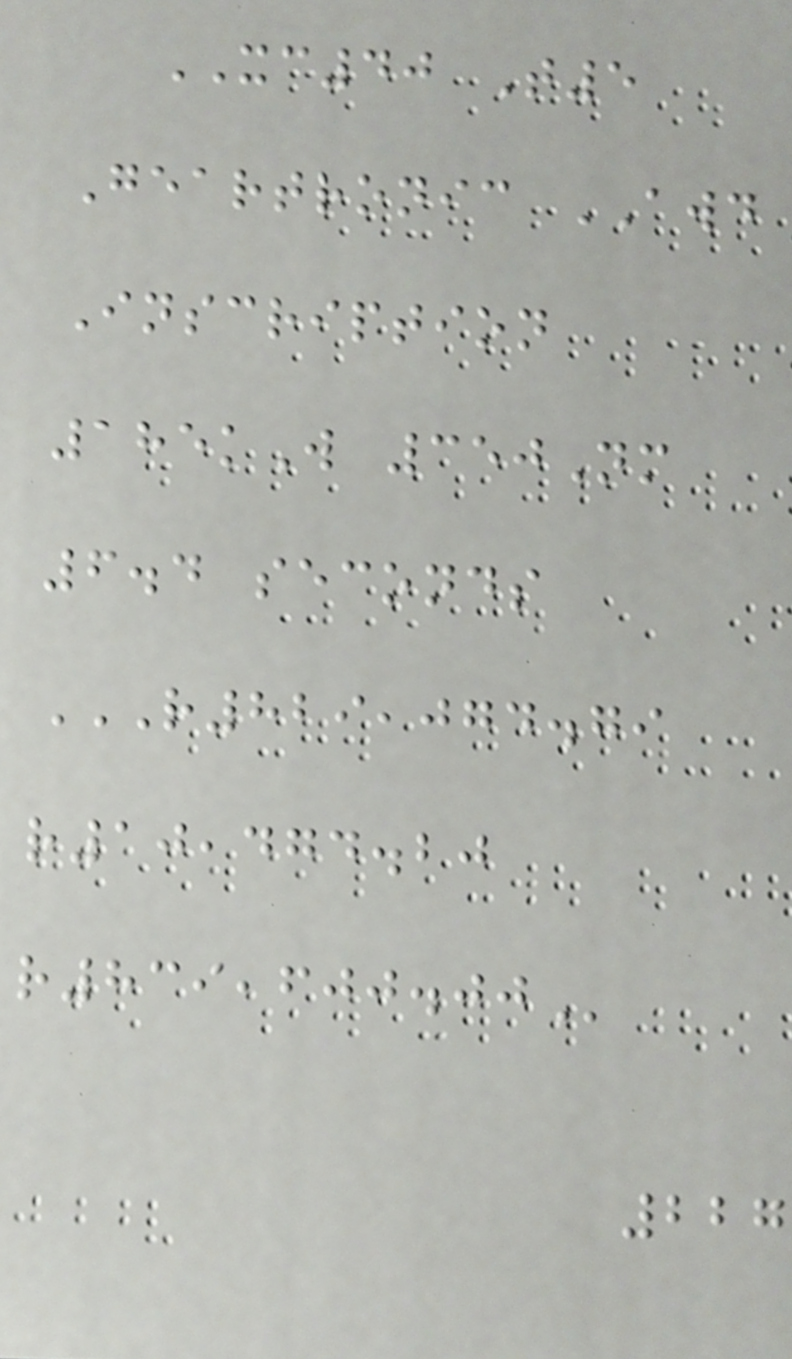XC40 T5
Geartronic AWD
Inscription
185kW 350Nm
6.4 seconds
R829,074.79
R10,474.20
R839,600.00
227
